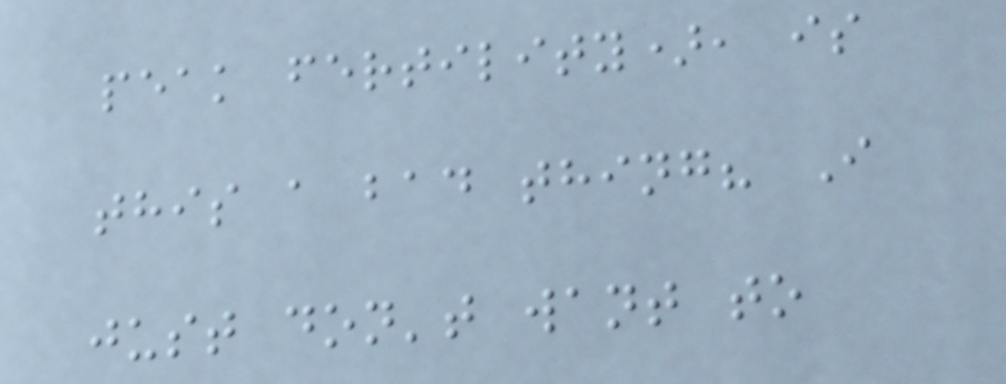peak fertility), is
this a bad thing? I
just don't want to
